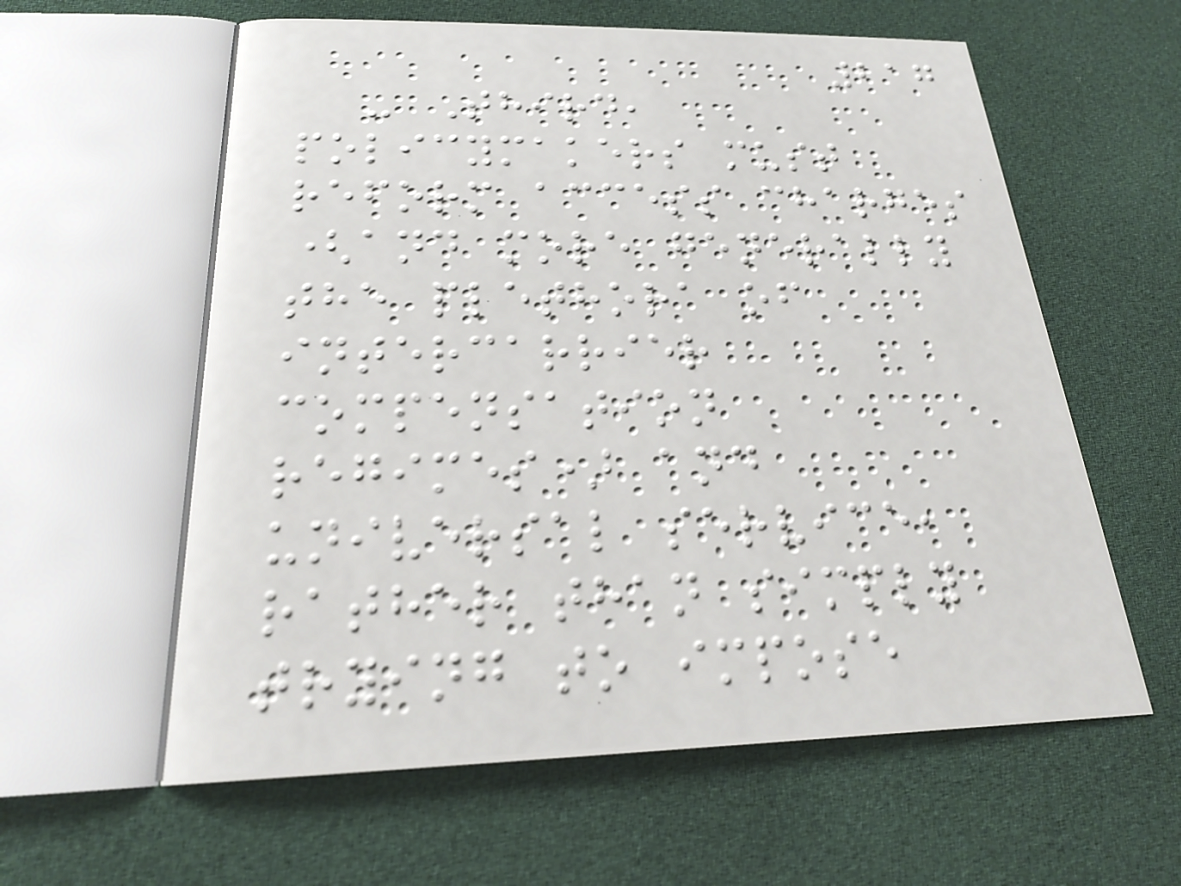217
- Third,
policymakers must
reform access charges
(and more generally
the plethora of
intercarrier
compensation
regimes) and
universal service,
rather than simply
trying to impose
